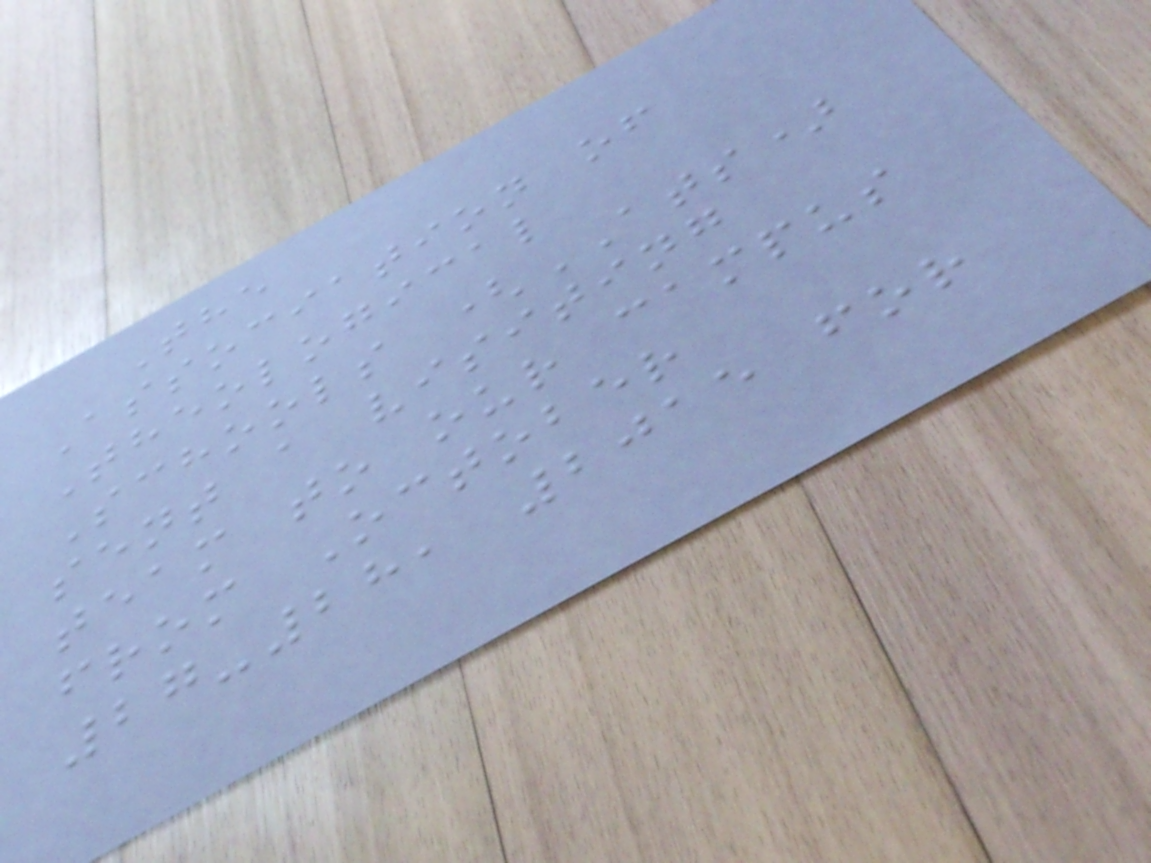The
Association of
Theological
Schools (ATS)
sent a visiting
team to our campus
from October
27-28, 2015 for
